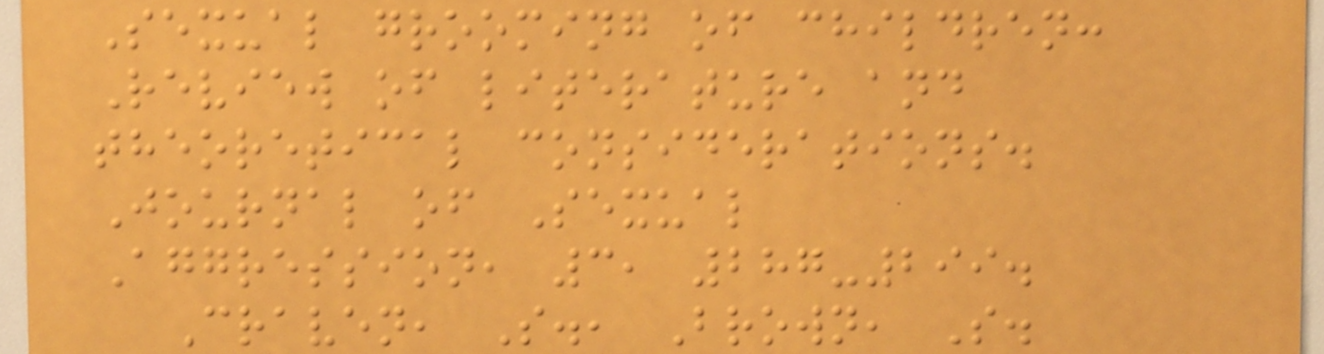Sexual grooming of children:
Review of literature and
theoretical considerations.
Journal of Sexual
Aggression, 3, 287-299.
Craven, S., Brown, S.
